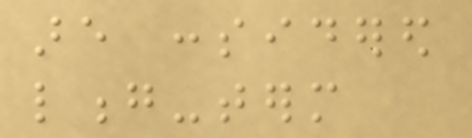are considered
long-term
